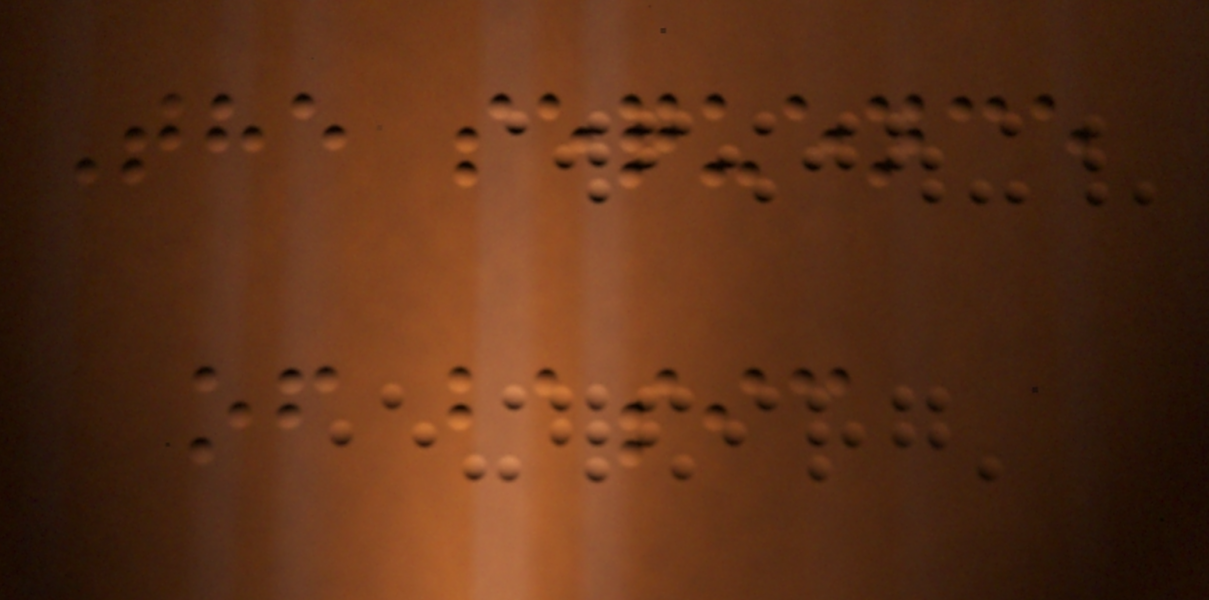The sequence
of basic
